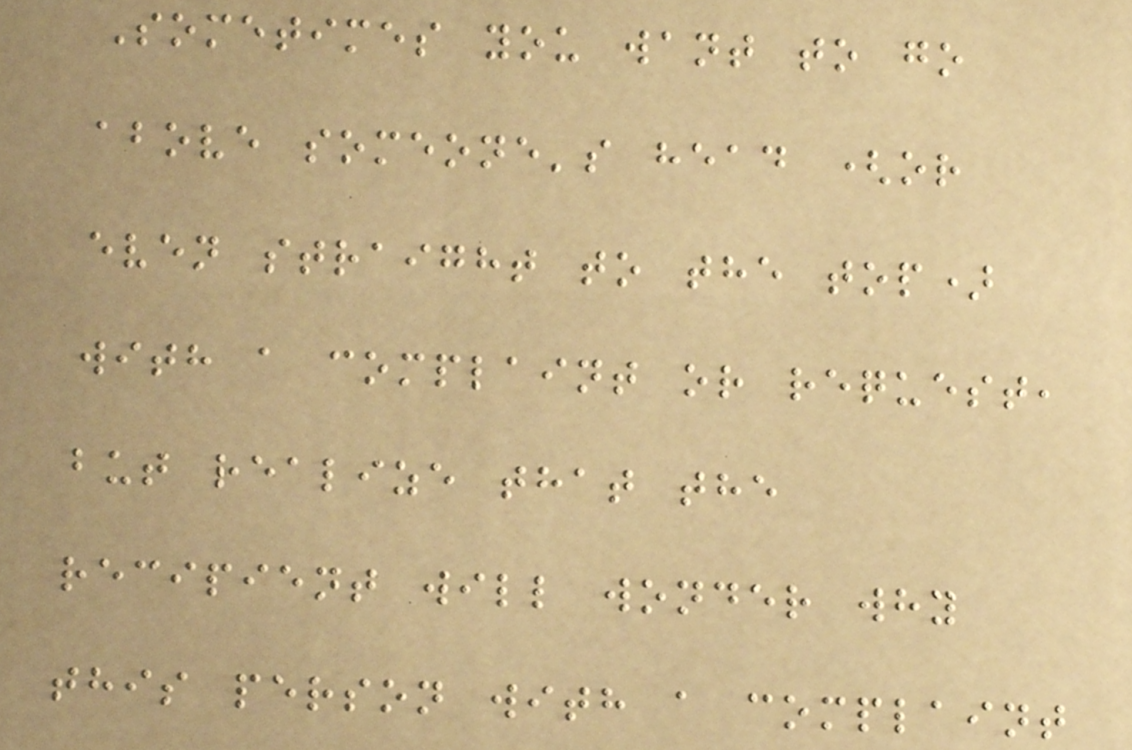Sometimes you want to go
above someone's head (or
even straight to the top)
with a complaint or request,
but realize that the
recipient will wonder why
this person with a complaint
